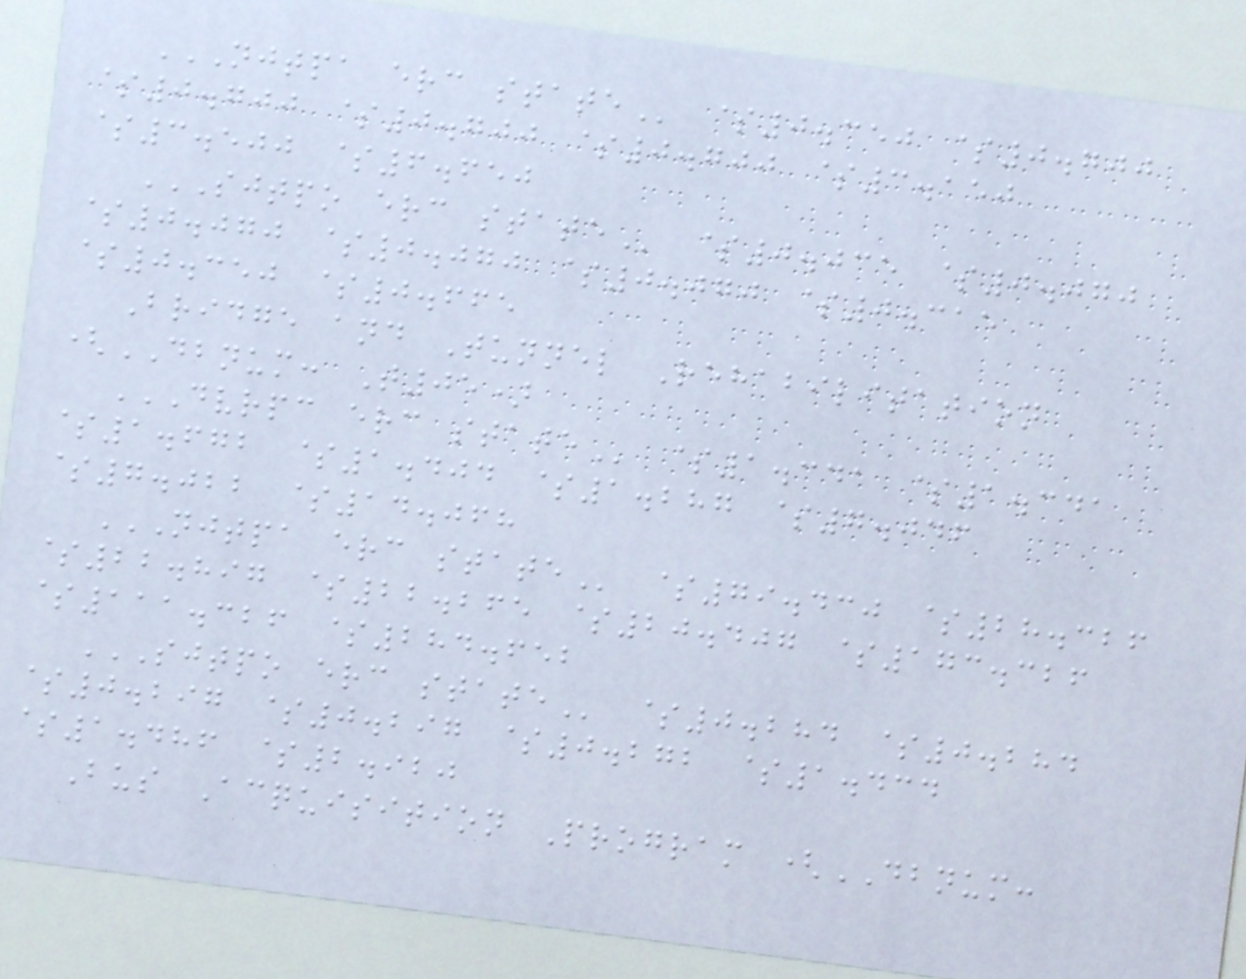NJTPA ERC STATE $0.350 $0.700
$0.700 $0.700 $0.700 $3.150
$3.500 $6.650
SJTPO ERC STATE $0.035 $0.070
$0.070 $0.070 $0.070 $0.315
$0.350 $0.665
Bridge and Tunnel Rehabilitation
(DBNUM: T05)
DVRPC ERC STATE $1.341 $1.341
$1.672 $1.404 $1.287 $7.046
$7.022 $14.068
NJTPA ERC STATE $79.430 $28.326
$22.897 $22.265 $20.407 $173.326
$111.326 $284.652
SJTPO ERC STATE $0.284 $0.284
$0.297 $0.297 $0.272 $1.434
$1.486 $2.920
Bus Acquisition Program (DBNUM:
